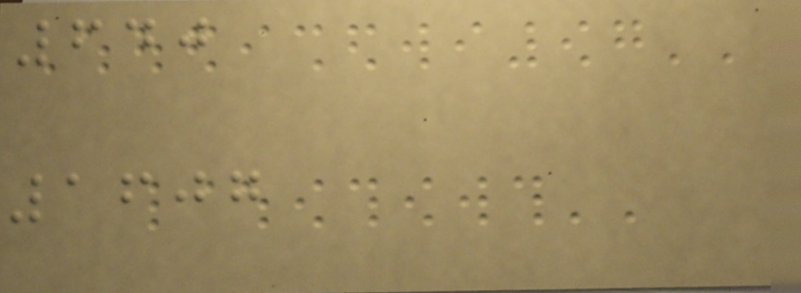640
1607
